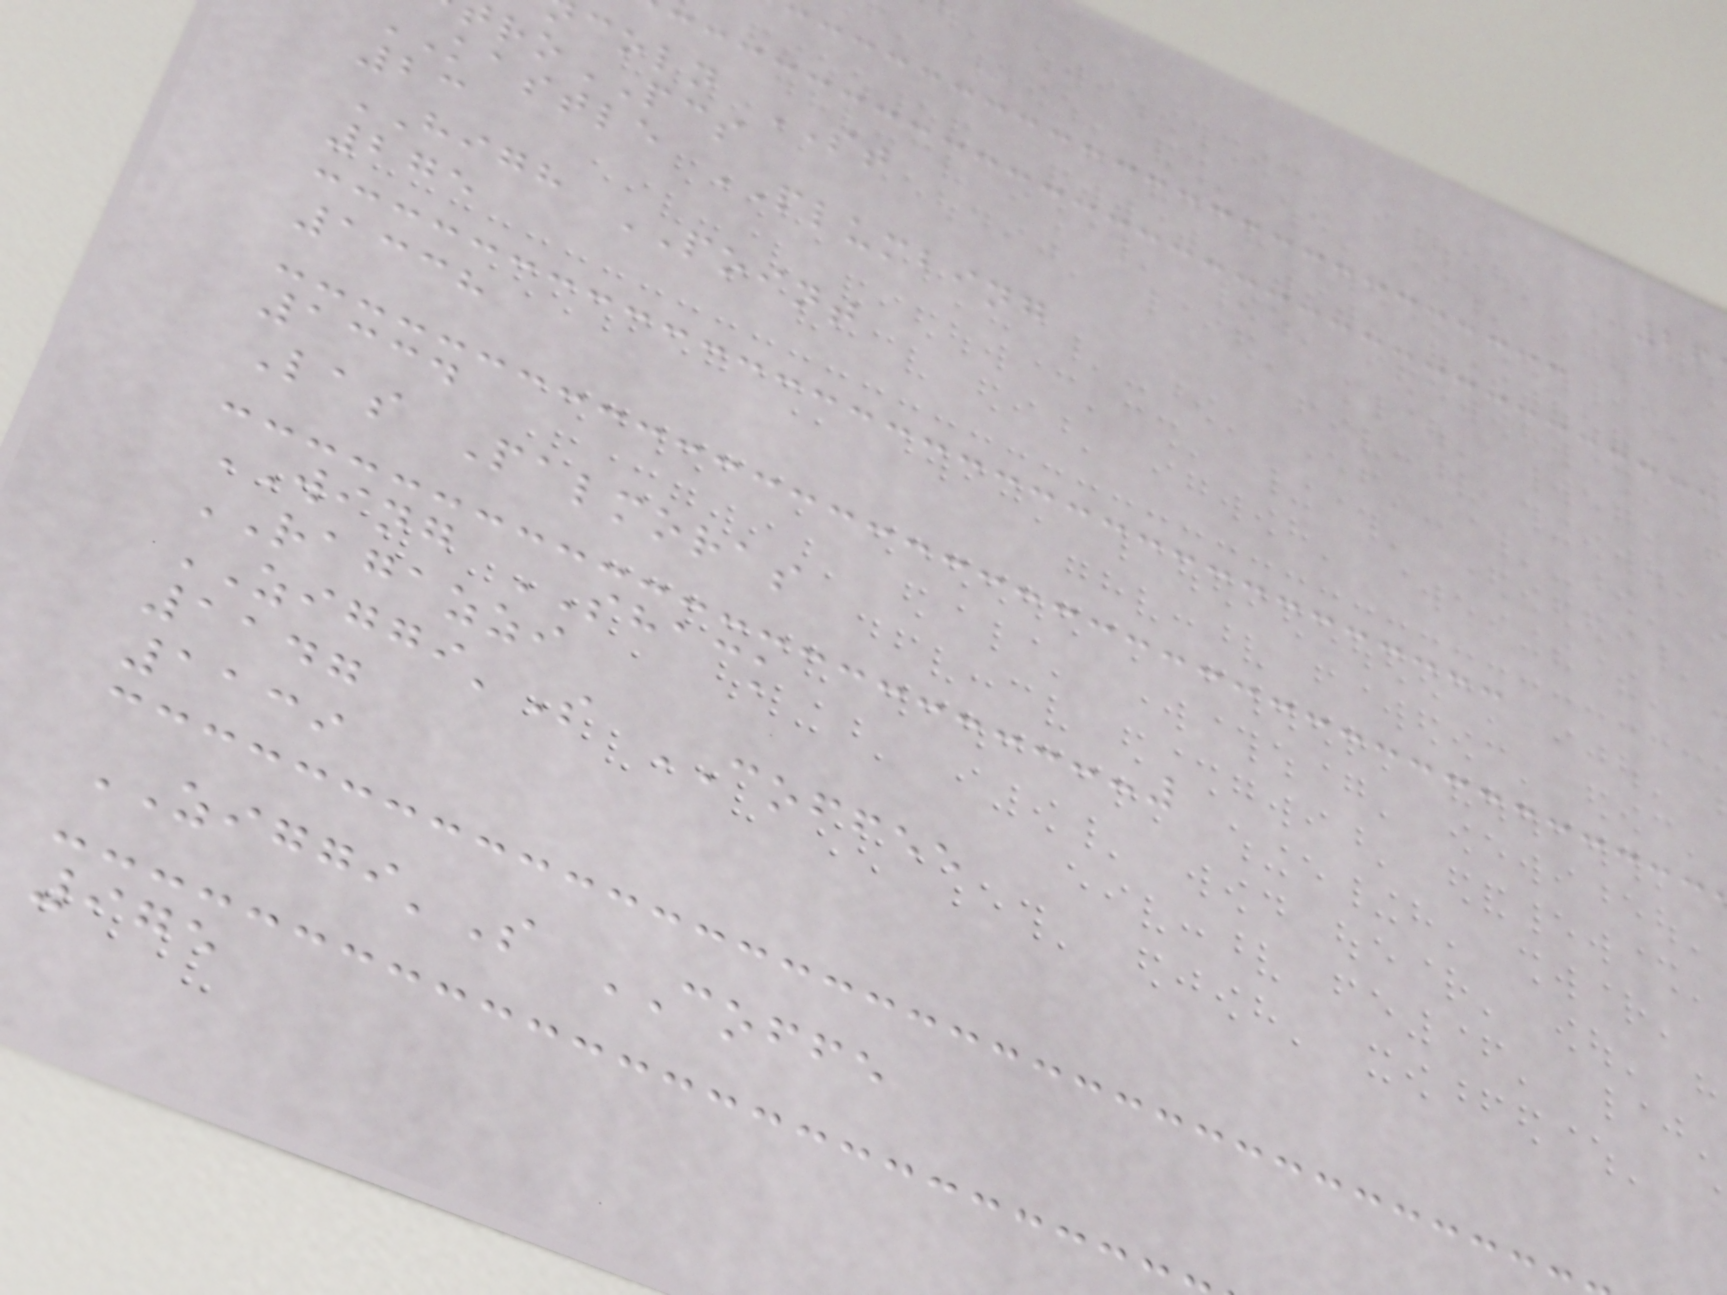coln ST
roPCS
kastle PLUMBING
23
HIGH POINT
275
1338
1334
Las Palmoras
WING SHACK
RAGAZZI
ZIGGI'S COFFEE
1147
1139
ZIGGI'S COFFE
975
